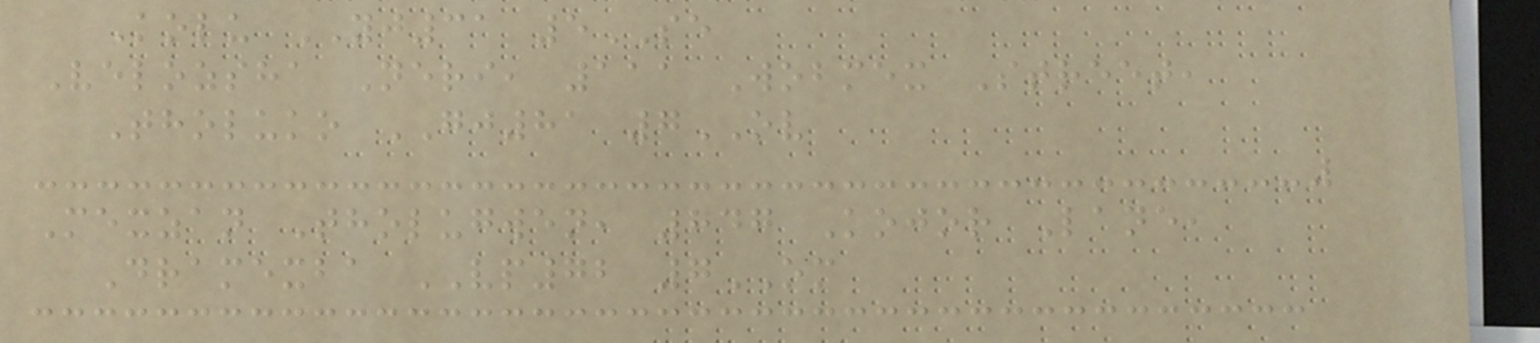Kolu YJ31 5SE
Velozsha Neri, 111 Wobmex Street,
Tholuko GJ81 7OV
Mexzan Tholugwen, 847 Kojor Lane,
Dramexba VP72 7OM
